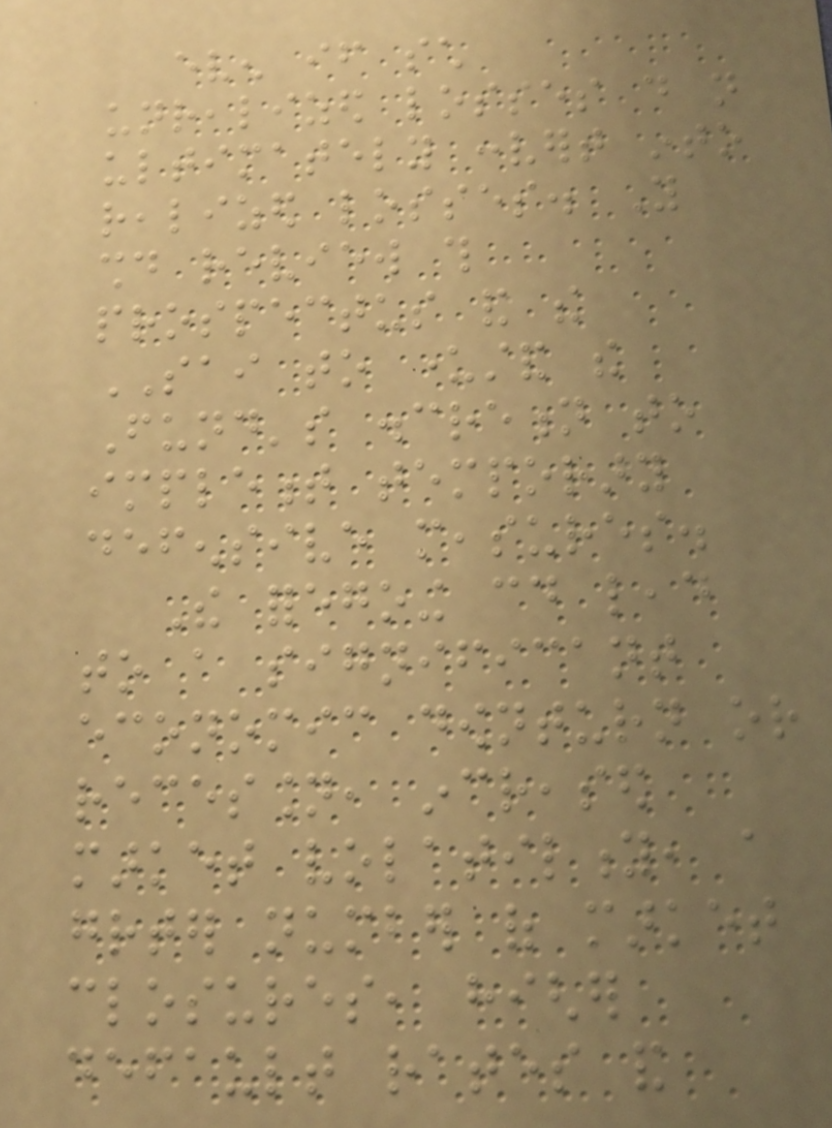even if such
unrealized losses do not
ultimately convert into
realized losses. You
should review this
prospectus and the
SAI to understand the
Fund's discretion to
implement temporary
defensive measures.
The foregoing could lead
to a significant
economic downturn or
recession, increased
market volatility, a
greater number of market
closures, higher
default rates and
